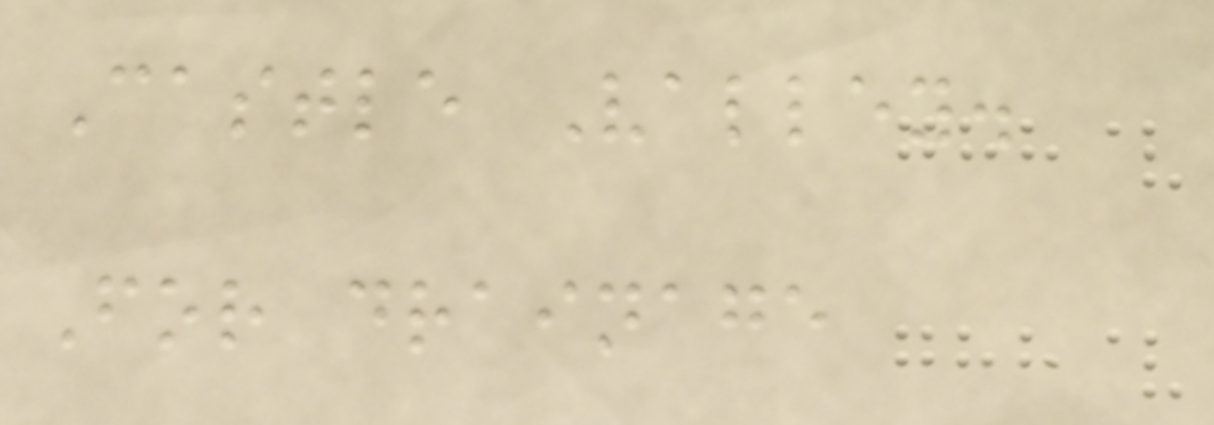Castle Valley.
For drainage
